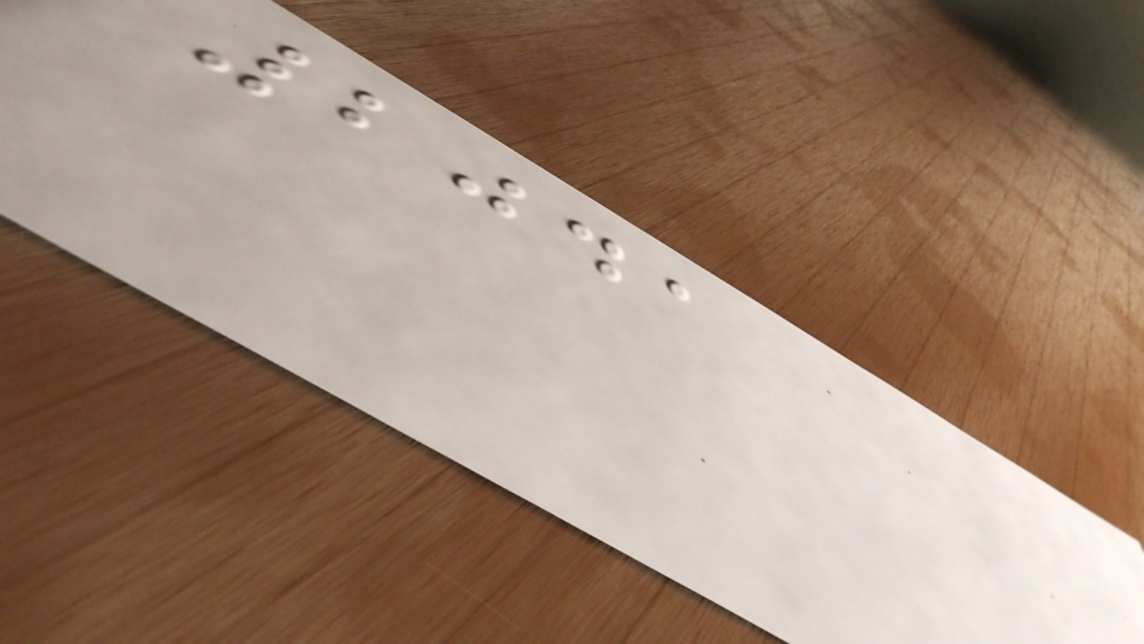2041
